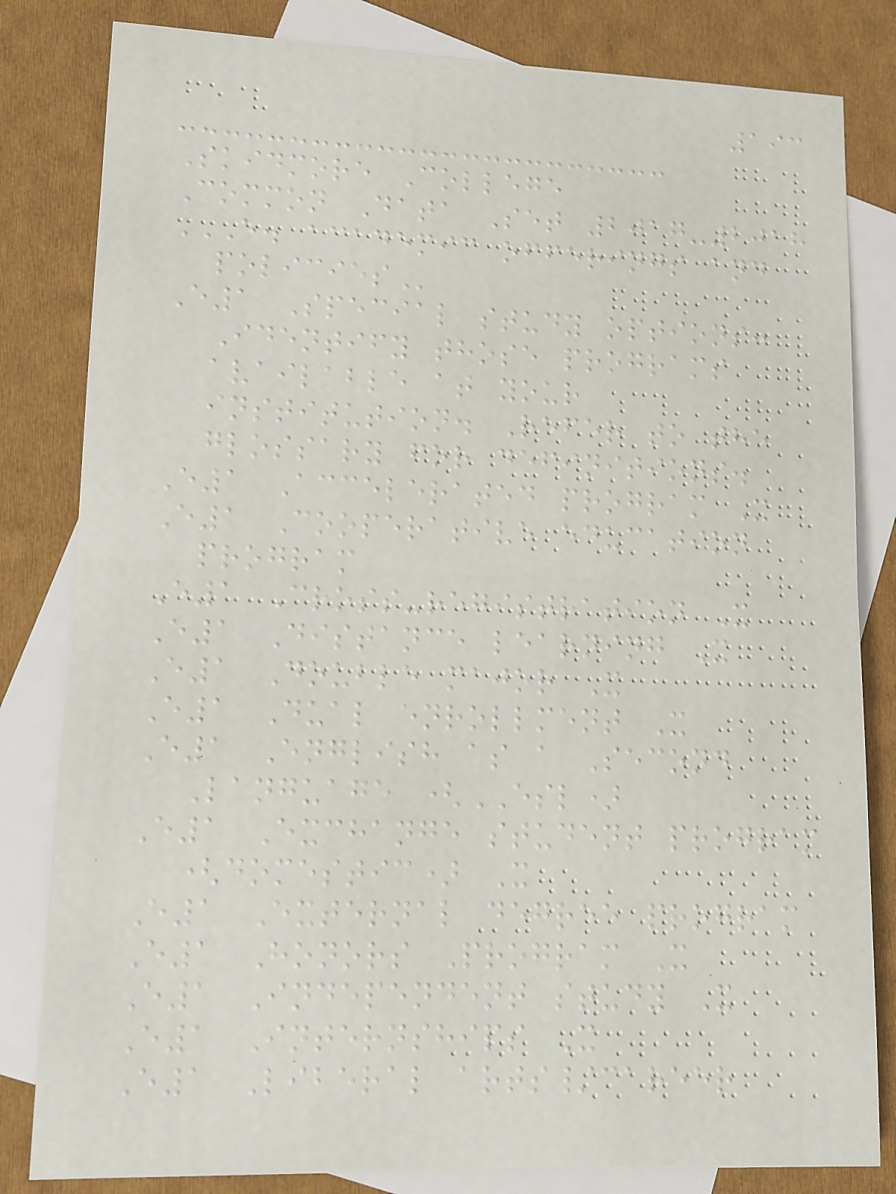193
Skidmore College
Common Data Set 2017-2018
E. ACADEMIC OFFERINGS AND
POLICIES
E1 Special study options:
Identify those programs
available at your
institution. Refer to the
glossary for definitions.
E1 Accelerated program X
E1 Cooperative education
program
E1 Cross-registration X
E1 Distance learning X
E1 Double major X
E1 Dual enrollment X
E1 English as a Second
Language (ESL)
E1 Exchange student program
(domestic) X
E1 External degree program
E1 Honors Program X
E1 Independent study X
E1 Internships X
E1 Liberal arts/career
